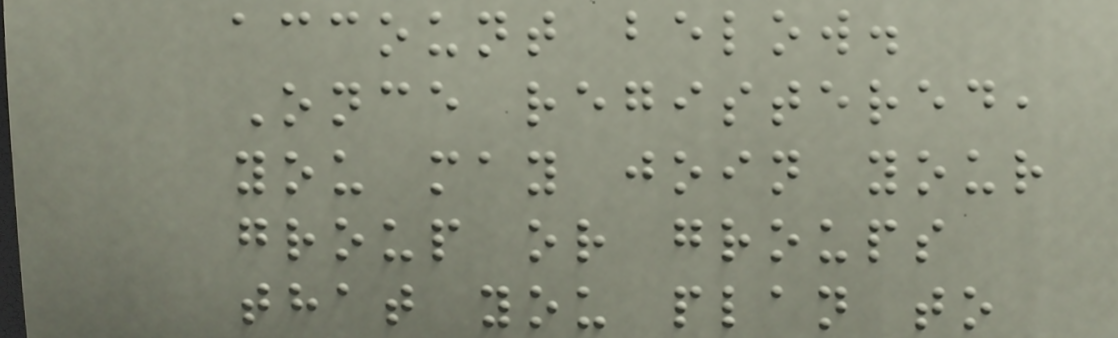account below.
Once registered,
you may join your
group or groups
that you plan to
